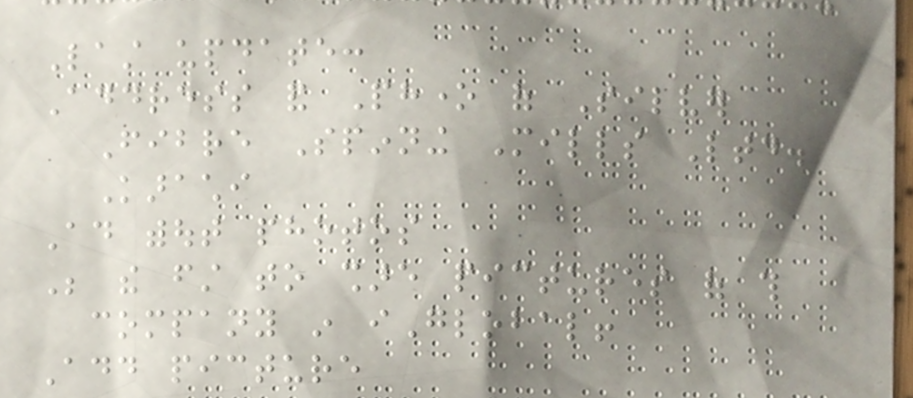Last update:
Address and Phone of Silver
Fibre Spinning Mills Ltd.
Karachi
Ad without photos
Be the first to share pictures of this
company in iGlobal!
Add picture
